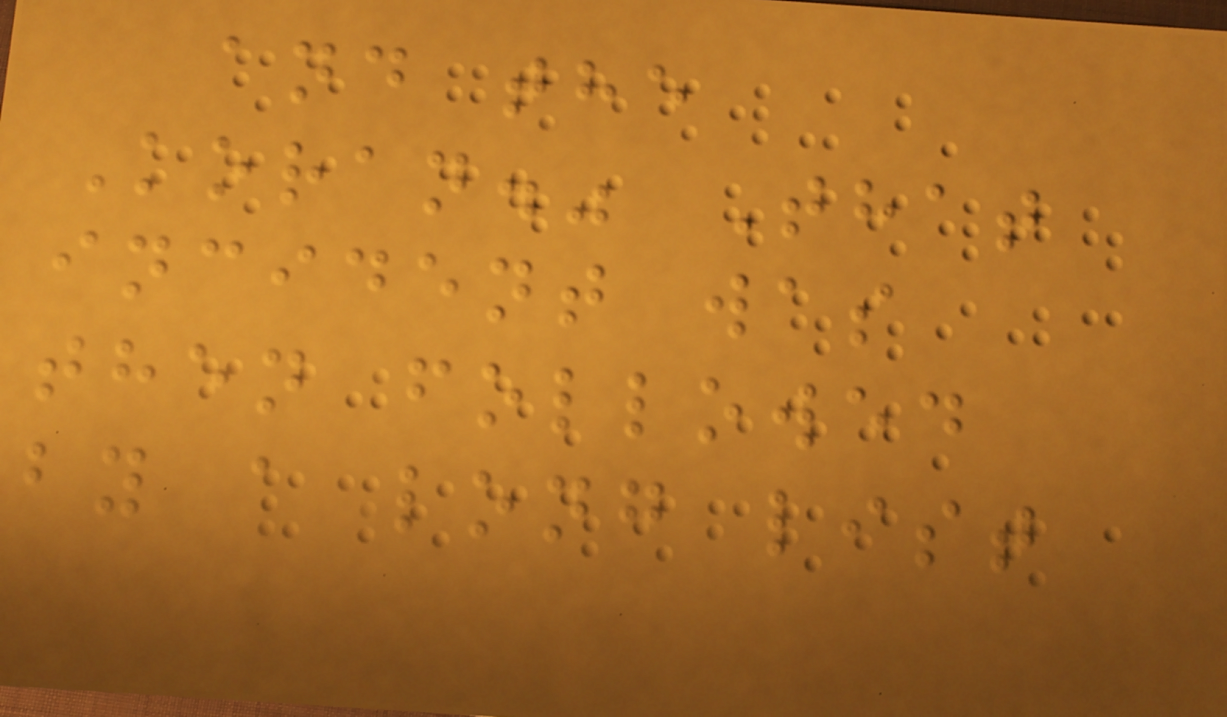and the
Koran." That
incident was
then followed
by a long list
